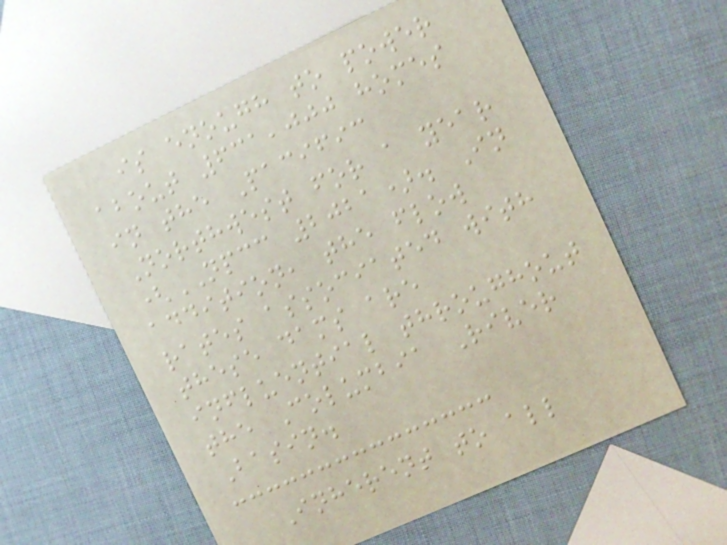is enough to power
about 631,000 homes
in the Pacific
Northwest for a year
(NPCC 2021). In
addition, the flow
rates associated with
these dams are
influential throughout
the Columbia River
Basin.
Inherent to all
